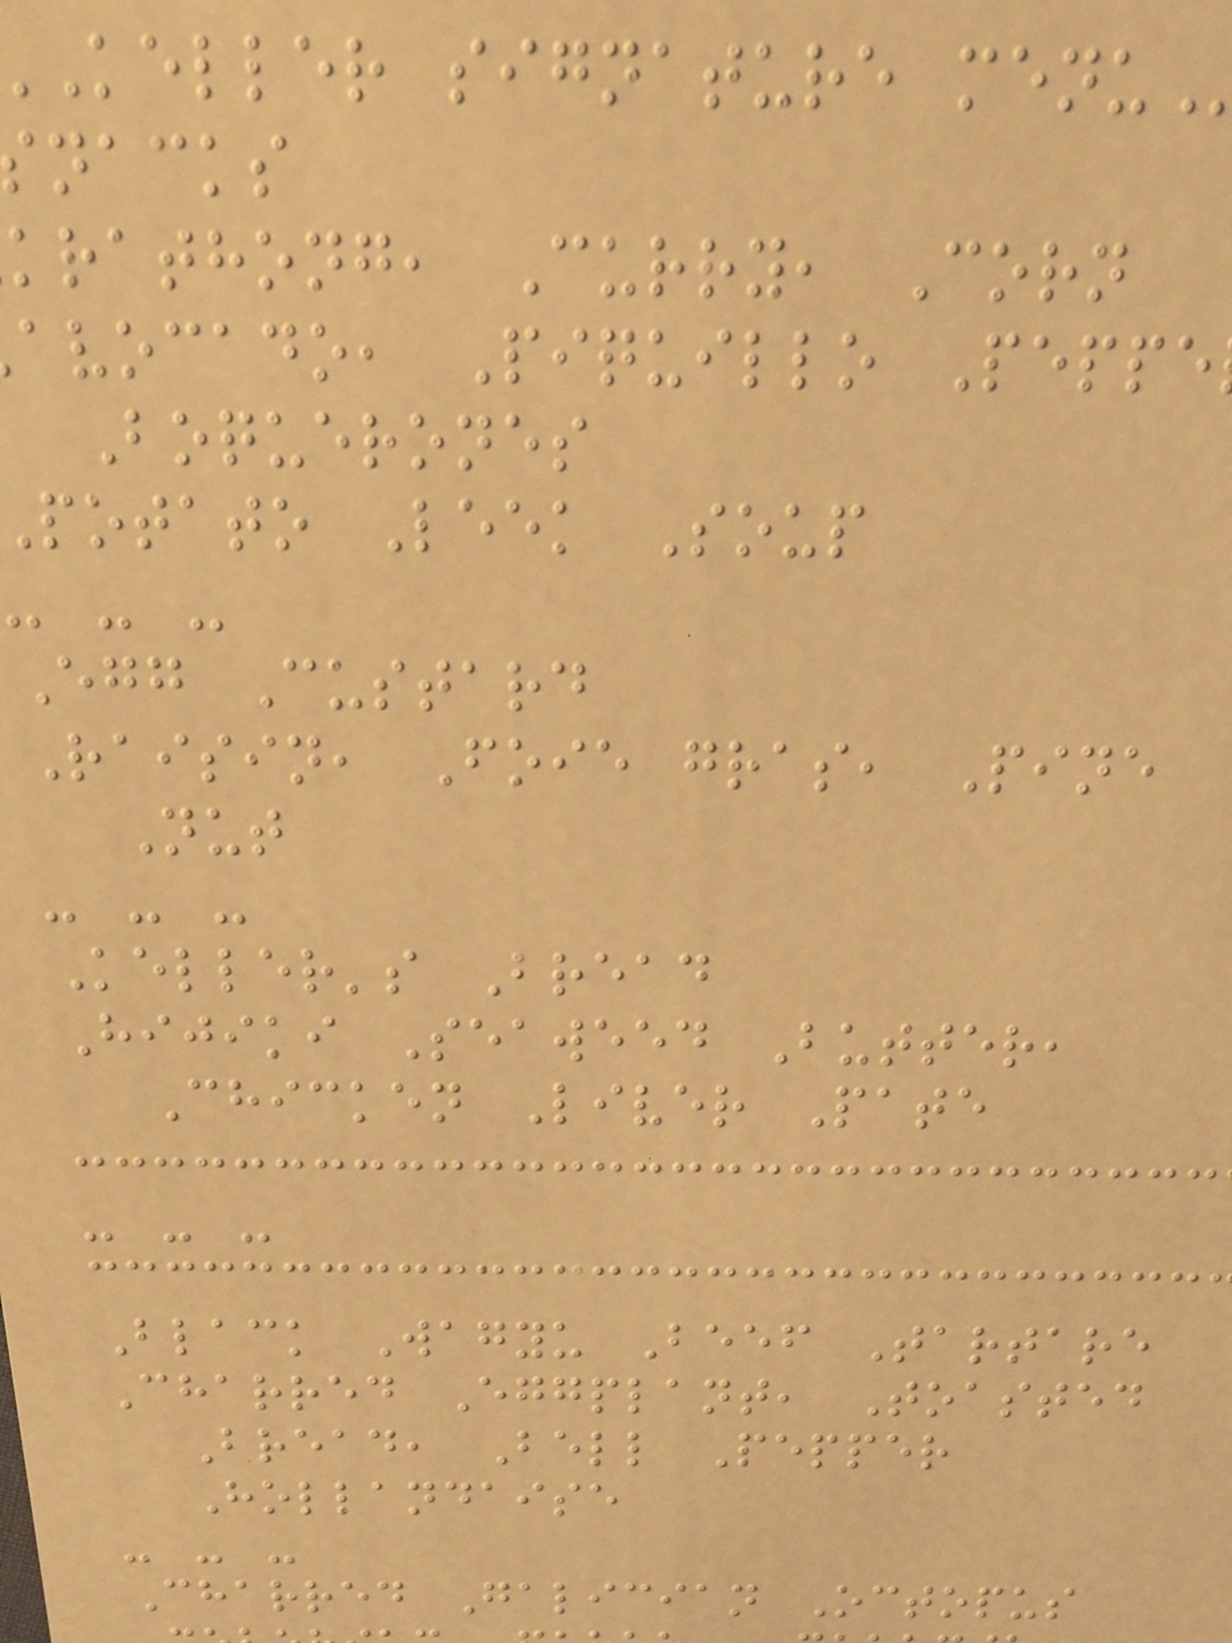keller signature
nacks
krathong, Curry, Corn
avocado, Piquillo Peppe
Boquerones
potato Leek Soup
- - -
Egg Custard
Raisin, Foie gras, Pine
Nut
- - -
Keller's Bread
Hijiki Seaweed Butter,
Chicken Liver Pate
- - -
Black Wagyu Beef Tartare
Charred Eggplant, Toasted
Bread, Bell Pepper
Hollandaise
- - -
Charred Galician Octopus
